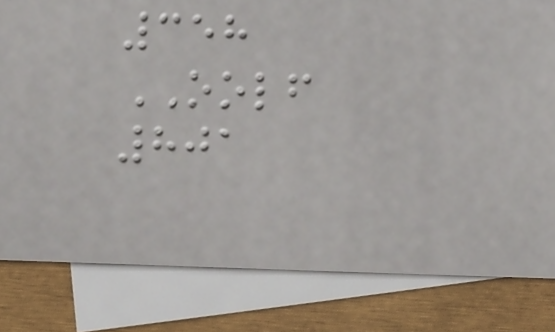358
OOLF
801
